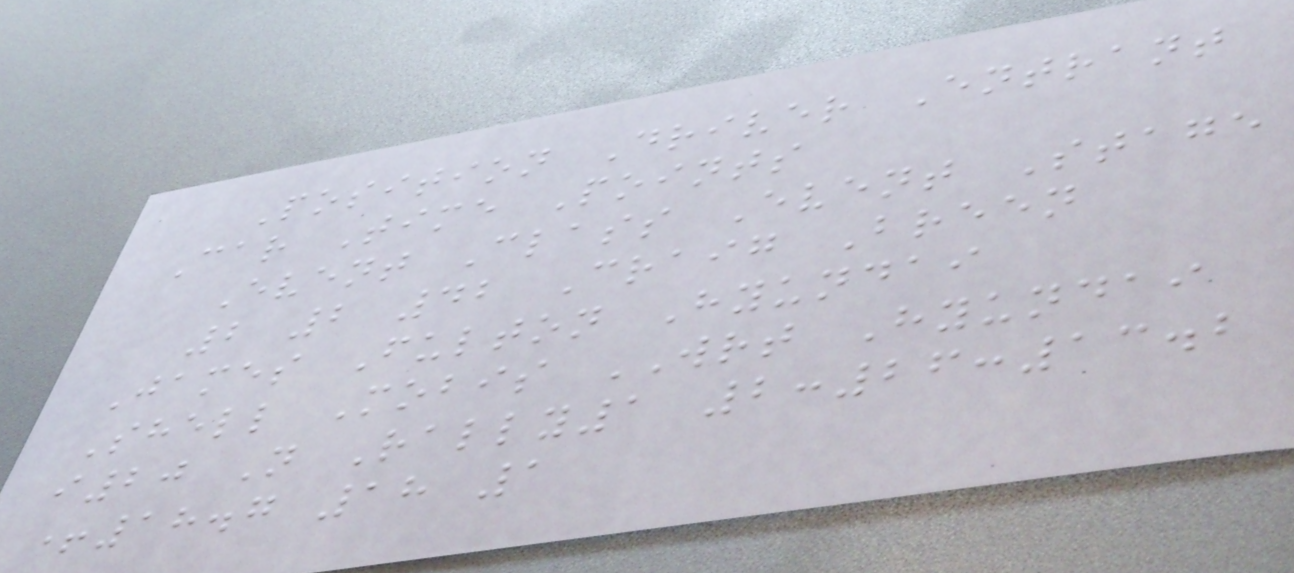Position Driver Entrant
Car Time Points
Event Class Event Stage
2 2 42 Craig Breen
James Fulton Hyundai
Shell Mobis WRT Hyundai
i20 N Rally1 2:26:13.2
+18.7 18 1
